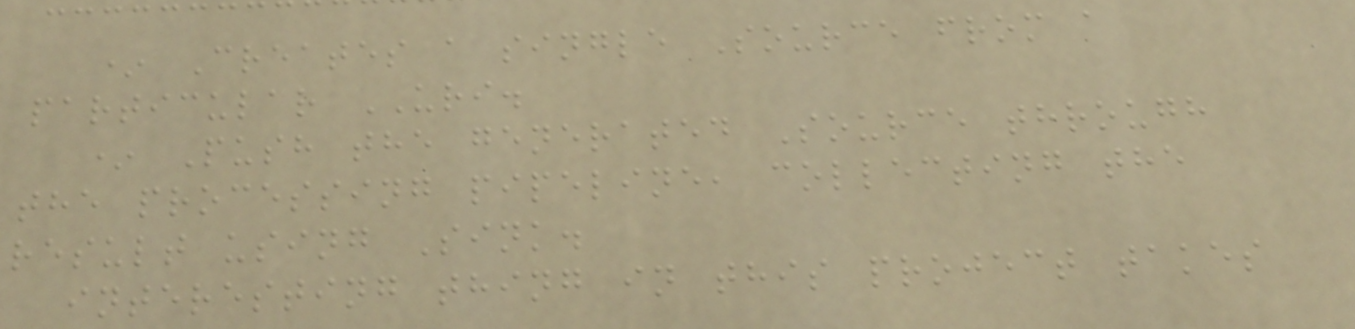* Creates a single Source from a
particular URI.
* Push the generated Source through
the processing pipeline, collecting the
result using Sink.
interesting thing in this project takes
